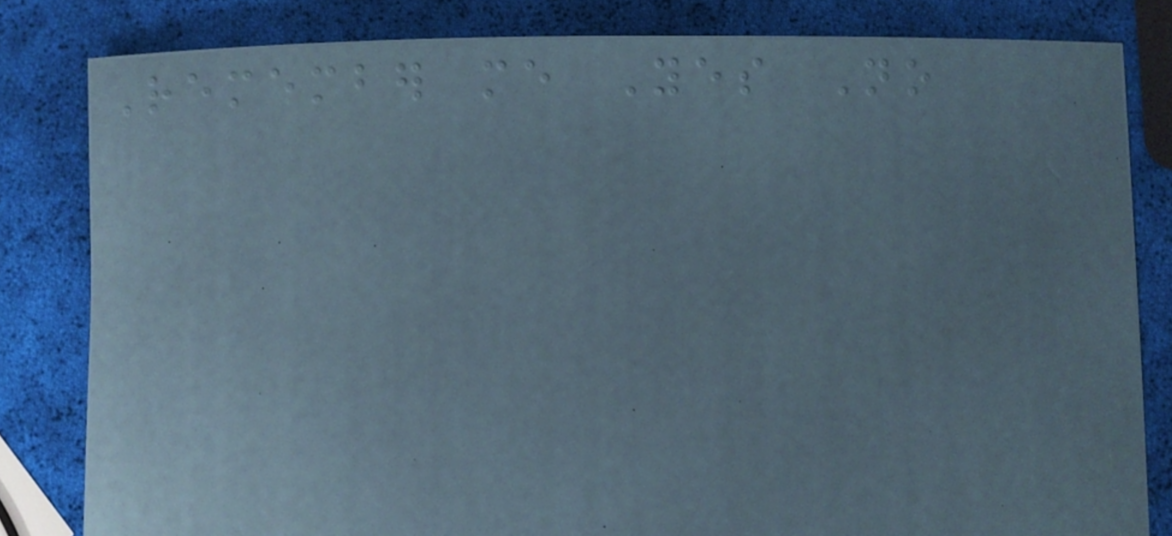Remember me Yes No
